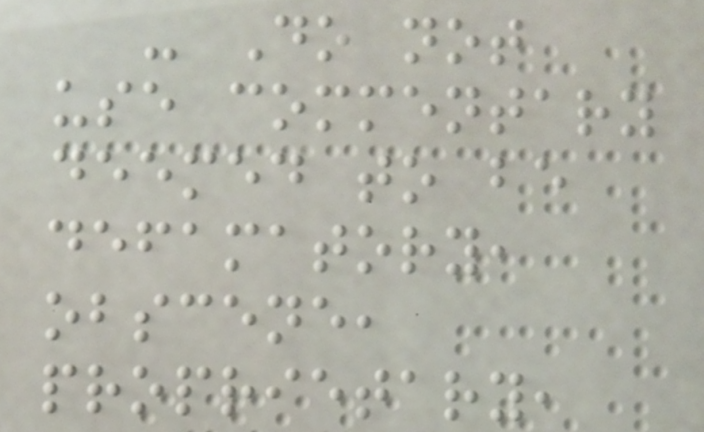- Do not
use commentary
deemed to be
defamatory,
obscene,
proprietary,
